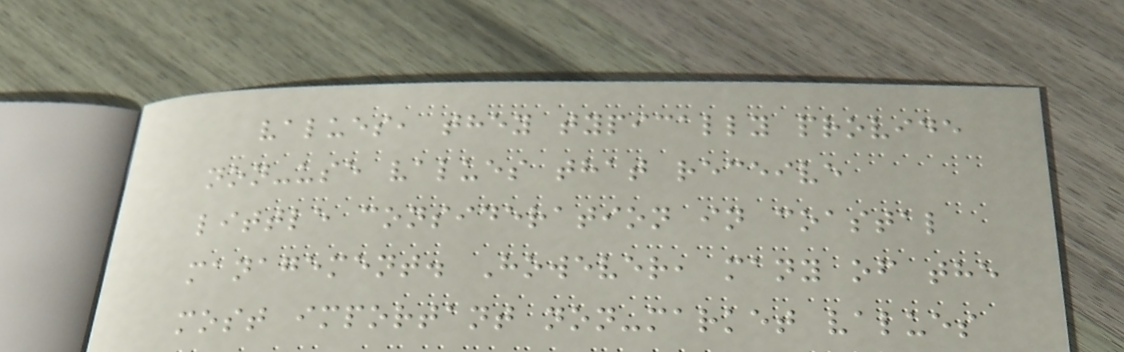values, they typically provide
non-use values that receive
little consideration in coastal
management. However, many of the
most important non-market values
